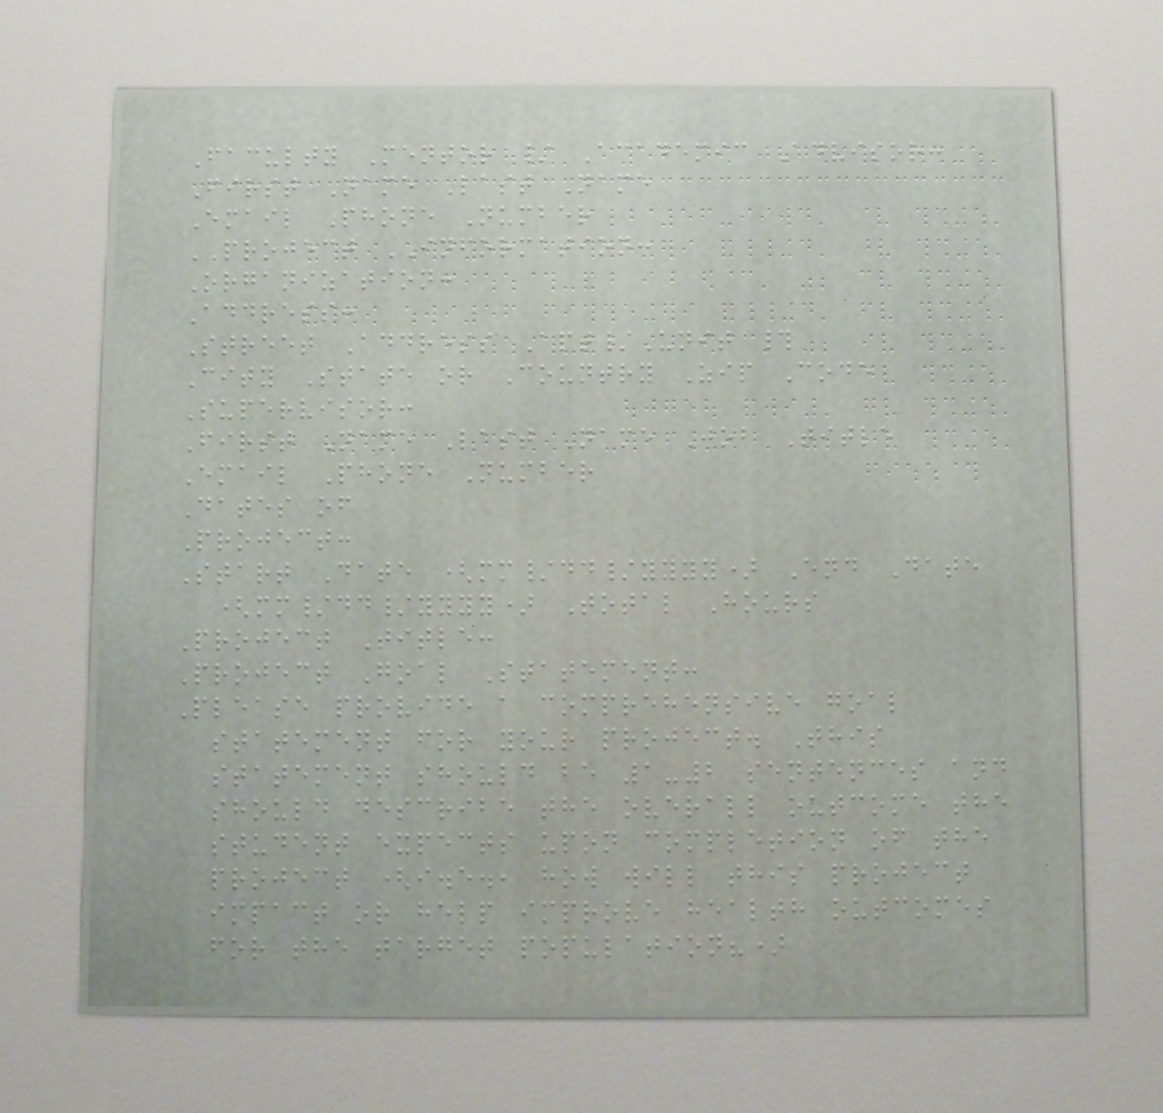Faculty Mentor / Academic Advisor:
First Name Last Name
Email Phone Number
PROJECT INFORMATION:
Organization:
Address:
Street Address Apt/Unit #
City State or Country Zip Code
Supervisor:
First Name Last Name Job Title
Email Phone Number
Dates of
Project:
Start Date (mm/dd/yyyy) End Date
(mm/dd/yyyy) Total Hours
Project Title:
Project Goal Statement:
Please provide a comprehensive goal
statement for your project. This
statement should be 1-2 sentences and
should describe the overall outcome the
student expects upon completion of the
project (i.e., how will this project
impact or help improve health outcomes
for the target population?)
